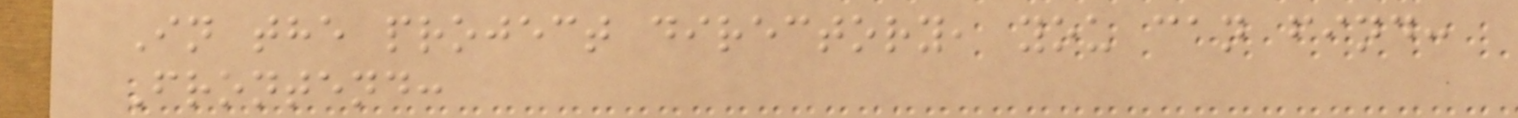In the project directory, you can find:
Frontend:
